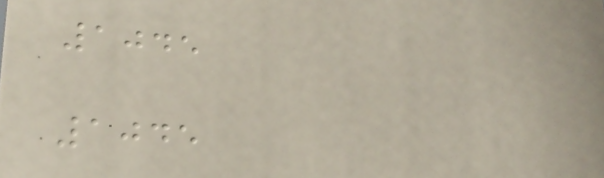1045
1045
